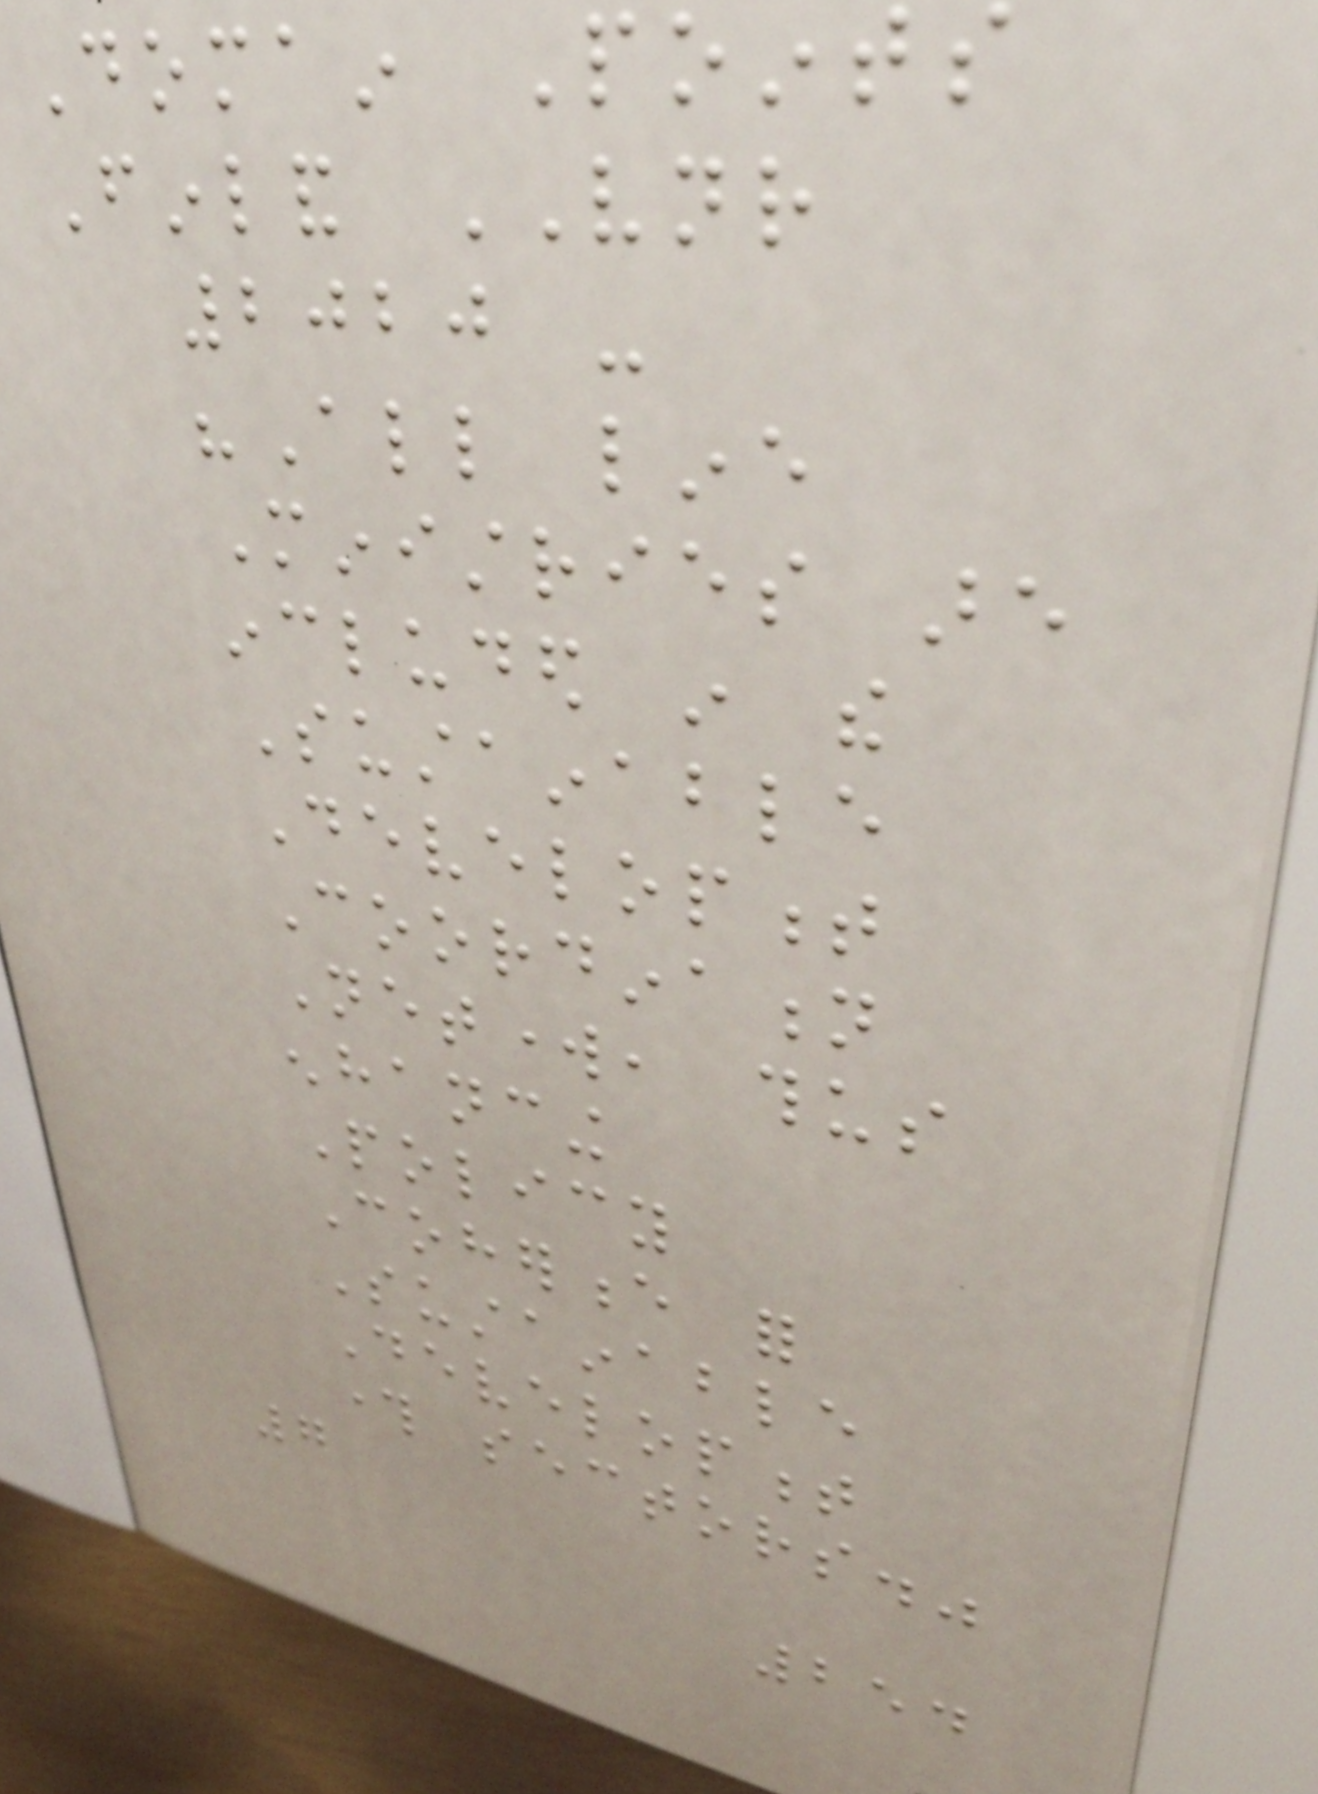Domain Points
Finland VNR
2020 -
"All line
Ministries are
included in the
Sustainable
Development
Coordination
Network, thus
enhancing
Policy
Coherence for
Sustainable
Development
through sectors."
7
254
